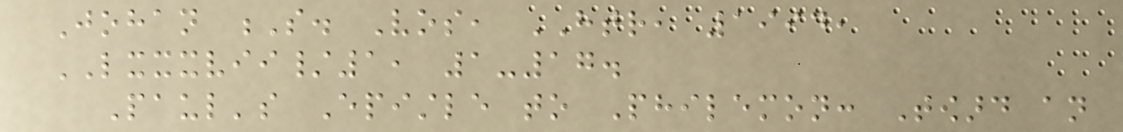Johan S. Vos, HTR, 1994,
LXXXVII/1, 1-17.
Paul's Epistle to Philemon: Toward an
